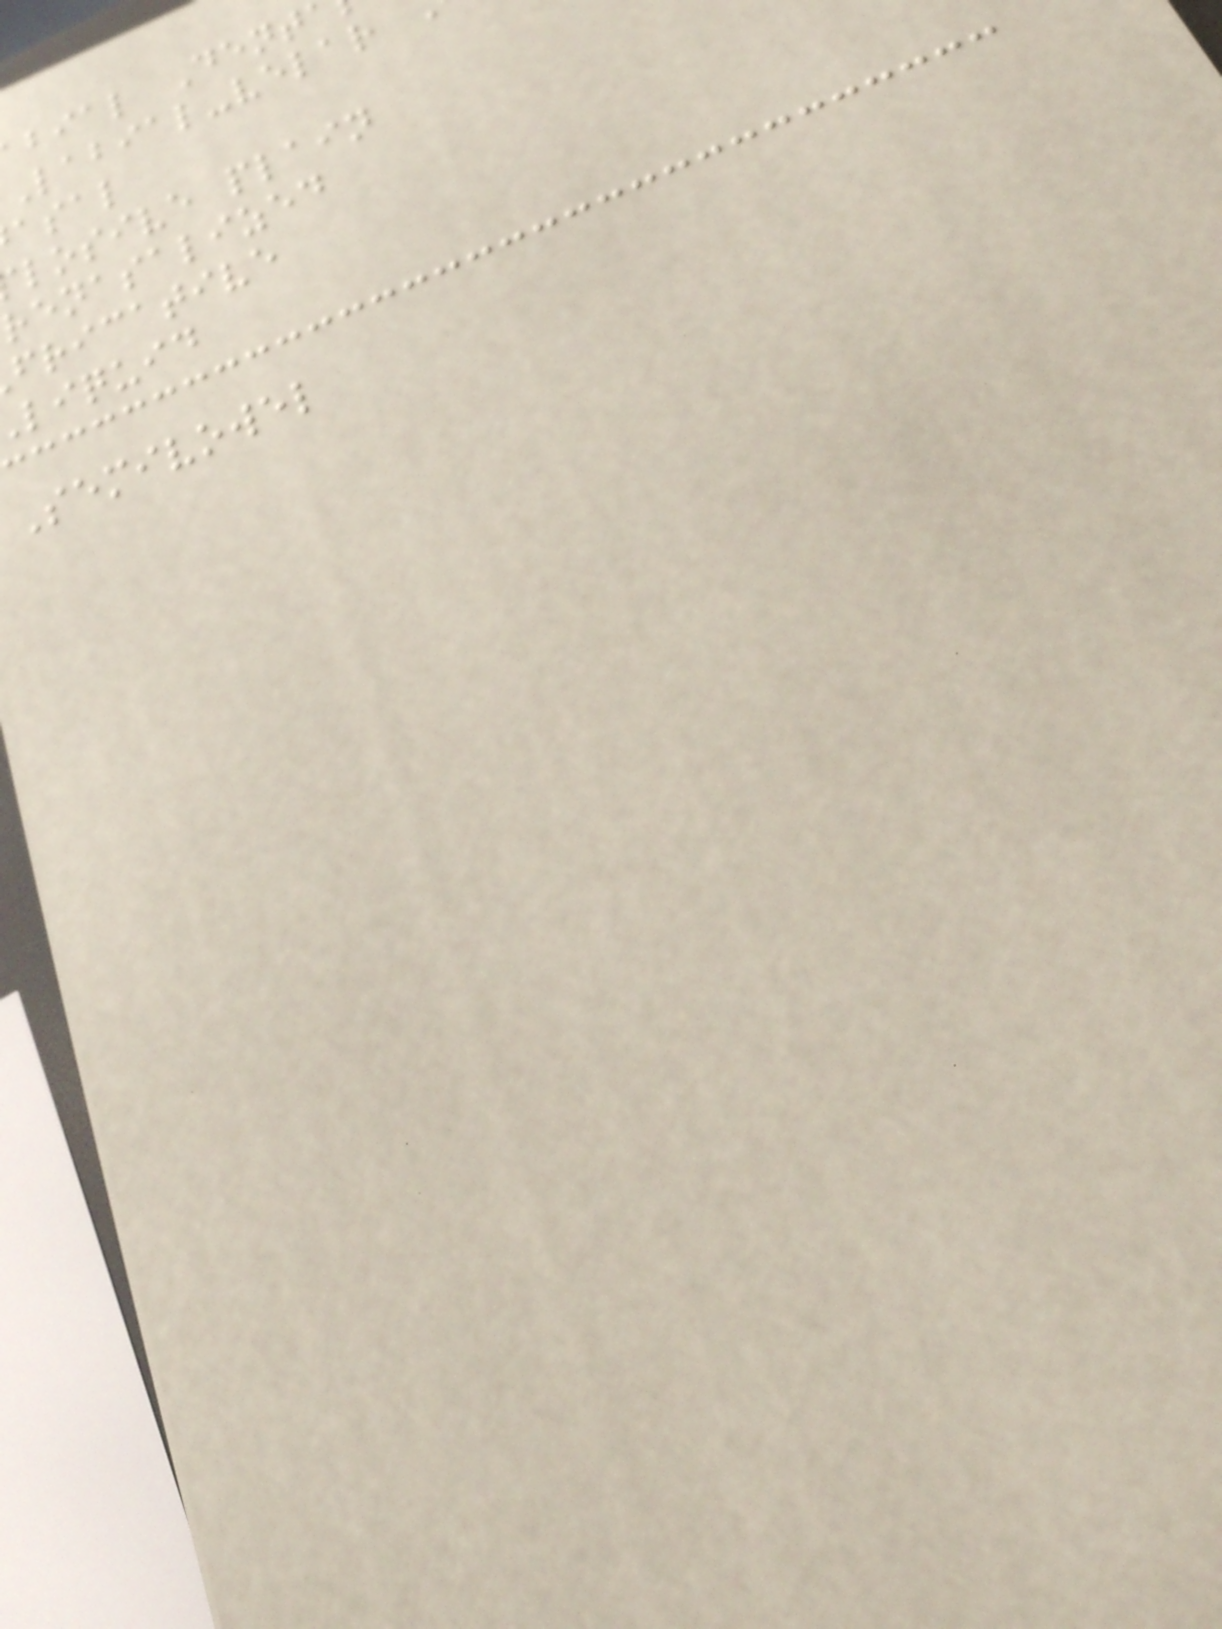bial Dent
Labial-velar
asal
losive plain
renasalized
fricative
liquid
Semivowel
